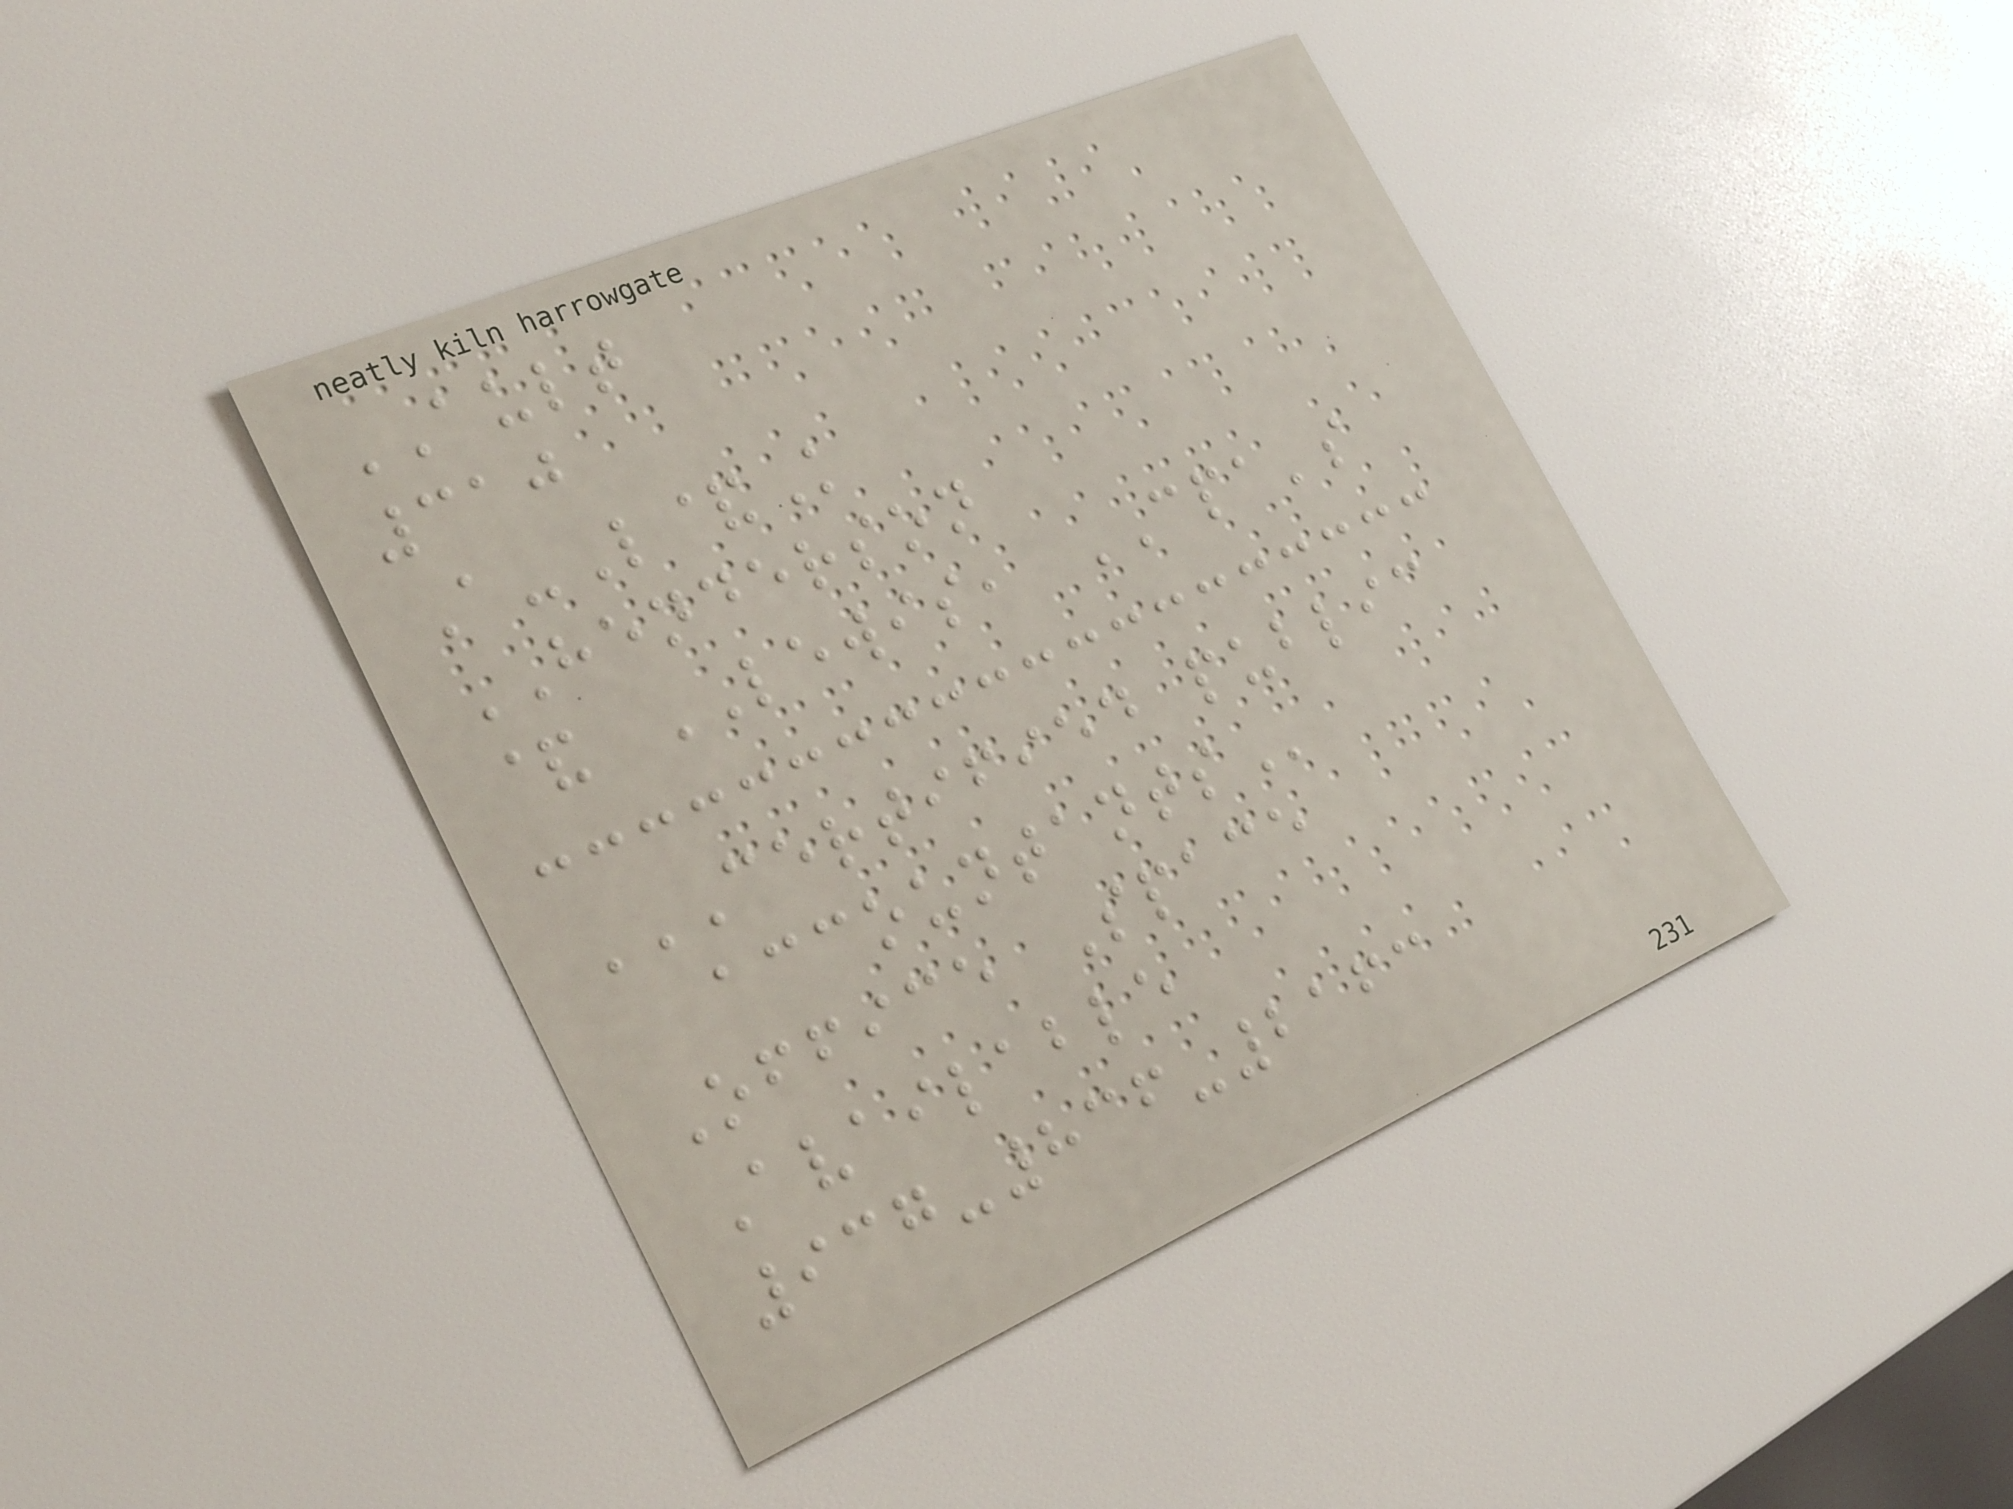AULT
310
A-L&K
HENDERSON
& LEWIS, CPA's
CERTIFIED PUBLIC
ACCOUNTANTS
Office Space
Available
937-836-2163
